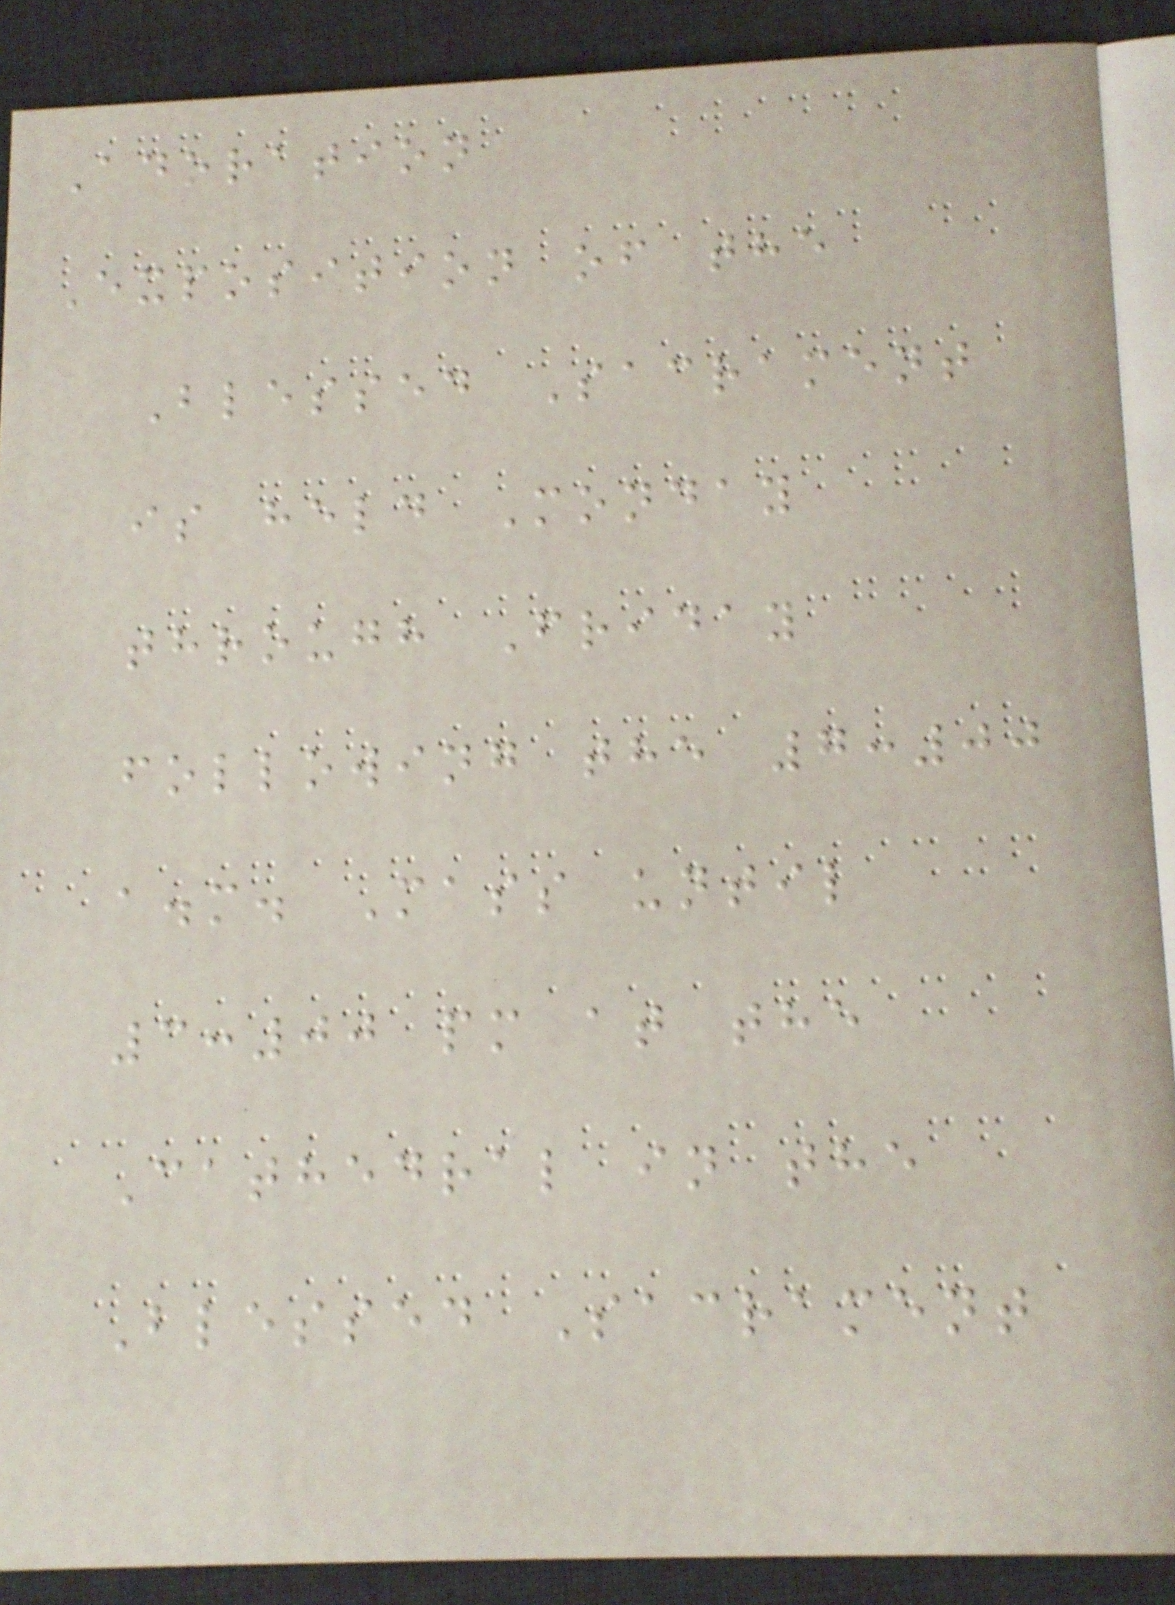Adoration
Exposition of the
Blessed Sacrament
is held Monday
through Friday
following the 7:00
a.m. Mass until
3:00 pm at the
Cathedral in the
Blessed Sacrament
